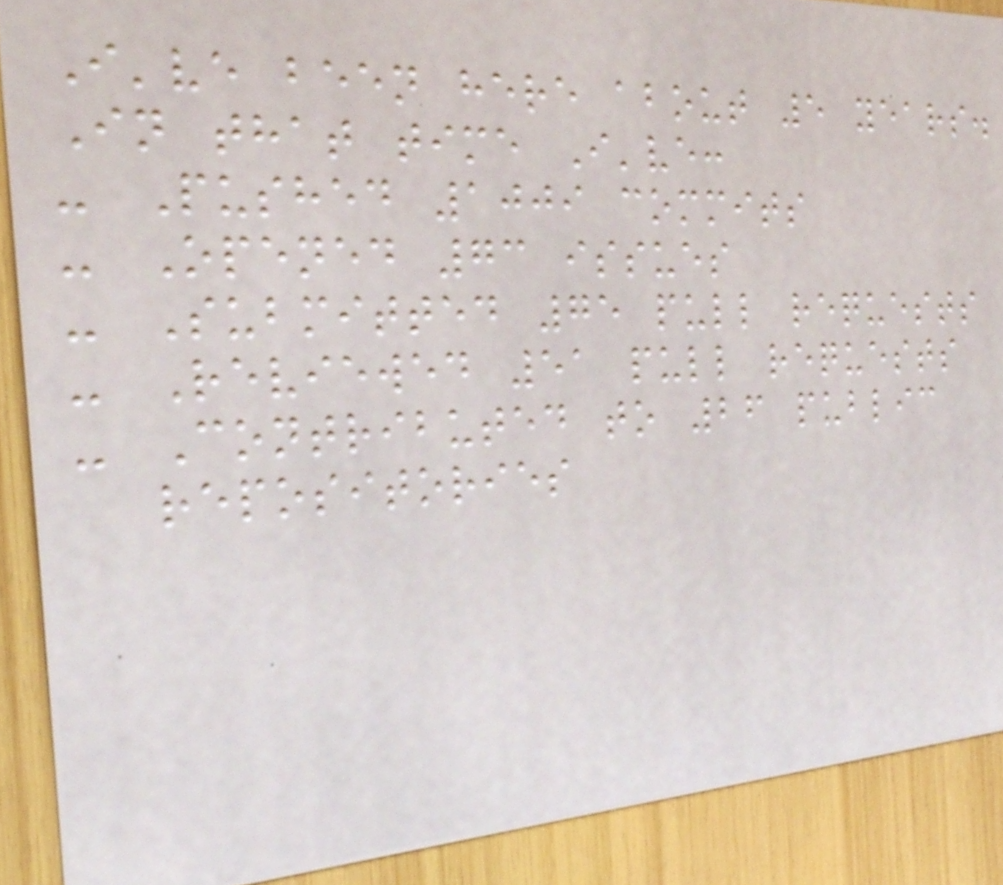I've been here about 5 years.
In that time I've:
- Pushed 1009 commits
- Opened 73 issues
- Submitted 75 pull requests
- Reviewed 51 pull requests
- Contributed to 26 public
repositories
